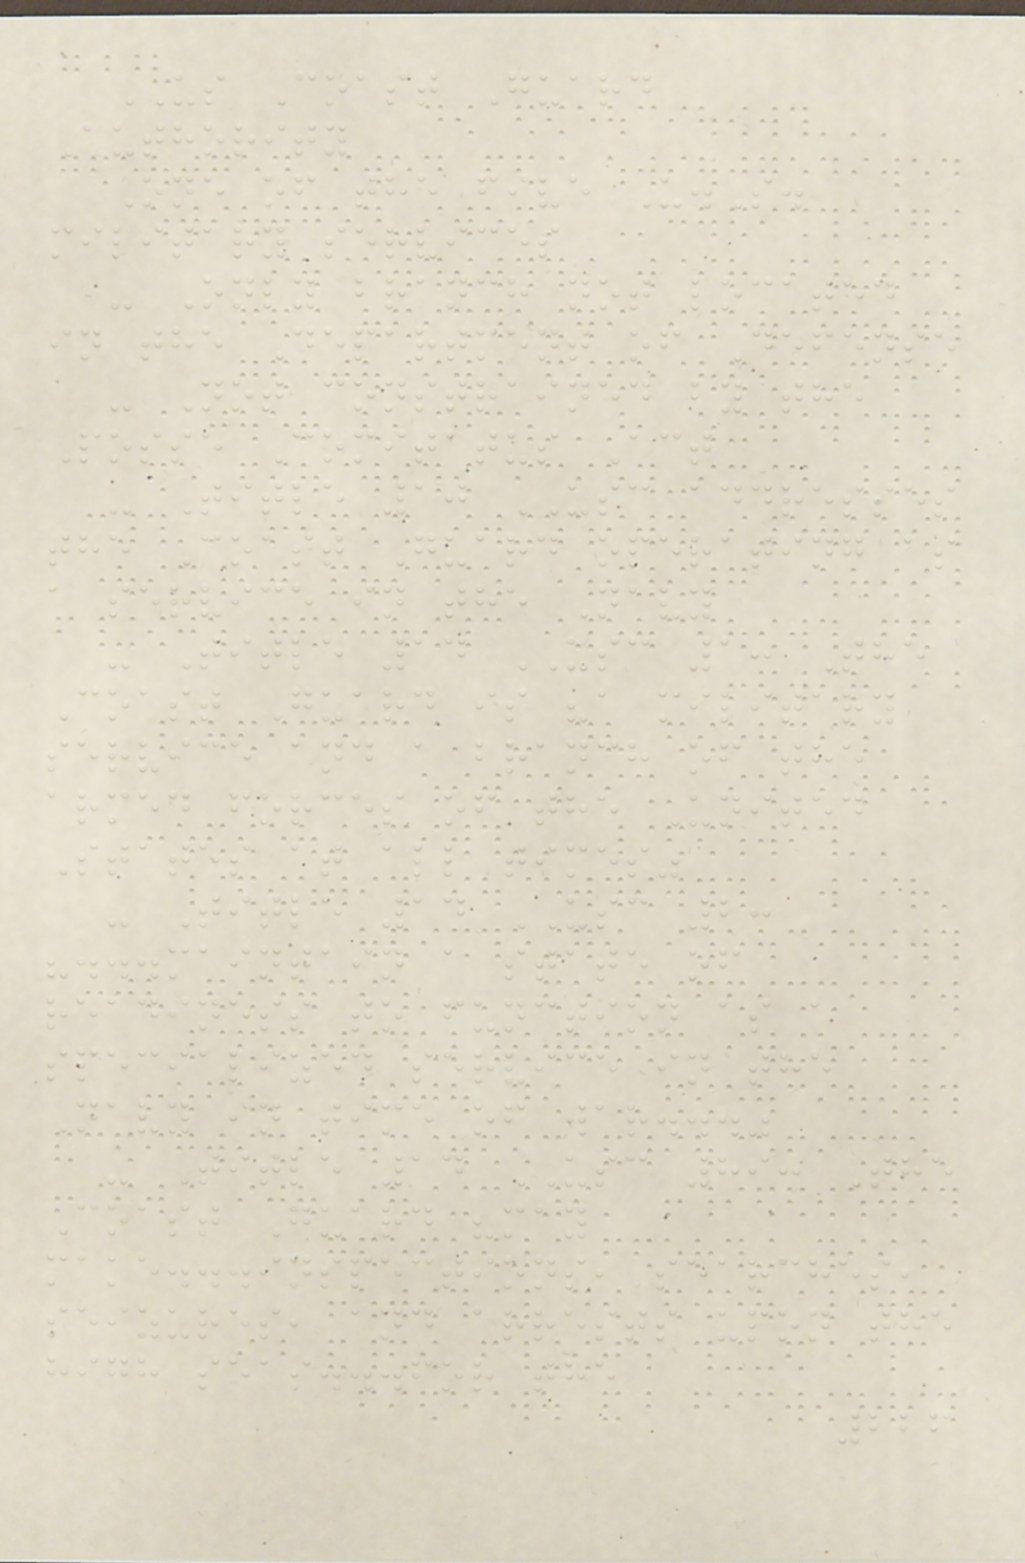US Coast Guard
Authority
One of the five U.S.
military services
- Only branch not located
in the Department of Defense
- Not constrained by the
Posse Comitatus Act
- Title 10 USC addresses
the Coast Guard operating as
a service in the Navy
- Title 14 USC 1: The
Coast Guard is "a military
service and a branch of the
armed forces of the United
States at all times"
- Title 14 USC 2:
"...maintain a state of
readiness to function as a
specialized service in the
Navy in time of war..."
- Title 14 USC 89: The
Coast Guard "may
make...inspections, searches,
seizures, and arrests upon the
high seas...for the
226
